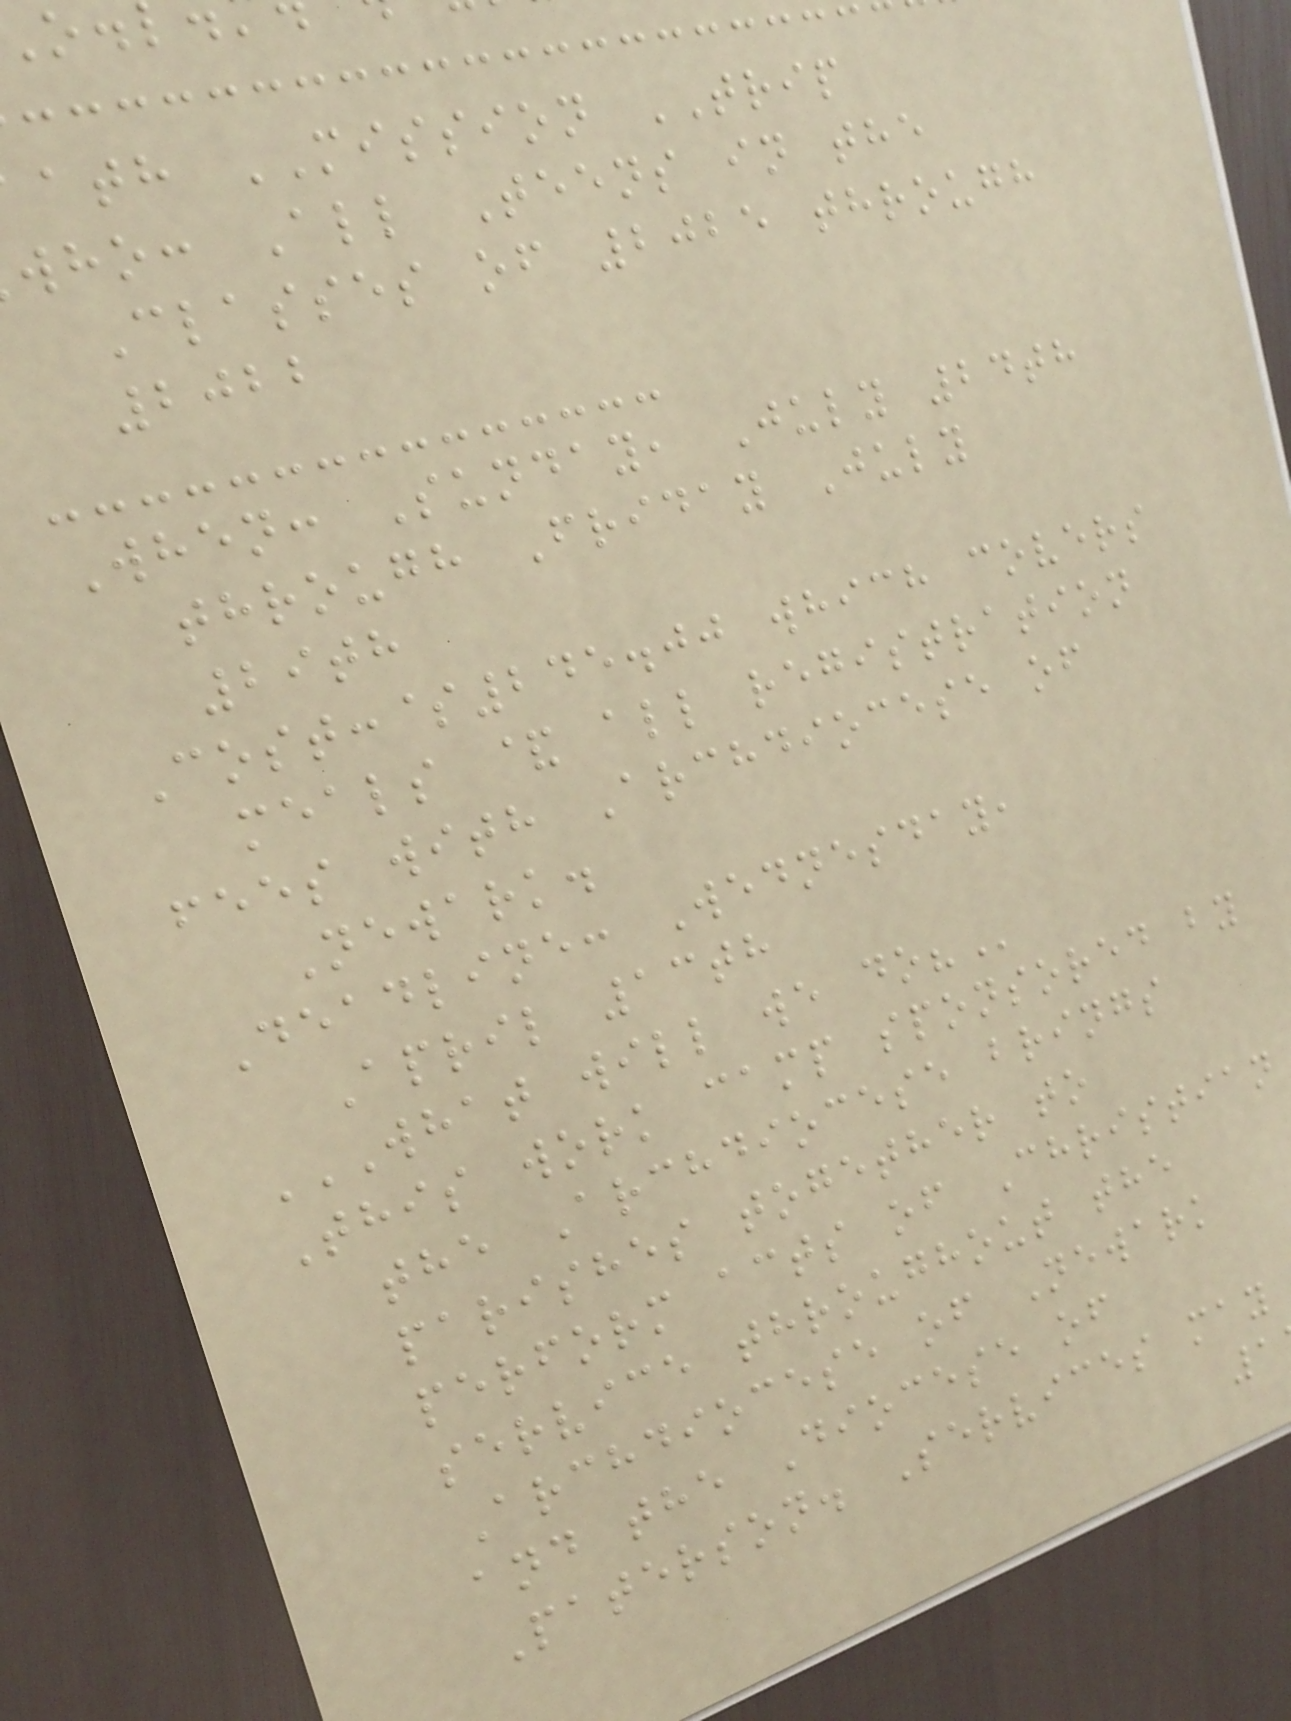ath MISSION TRIP
who: All Teens in the
Classes of 2025 through
2022
When: Sunday, July 24th
through Friday July
29th
Cost:$245.00 which covers
meals & all registration
fees with Archdiocese of
Newark.
Deadline: Wednesday,
April 13th
WHAT WILL WE DO?
This work camp sponsored by
the Archdiocese brings
parishes together to
perform acts of Christian
service throughout the
Archdiocese of Newark
and the Diocese of
Paterson. Services may
